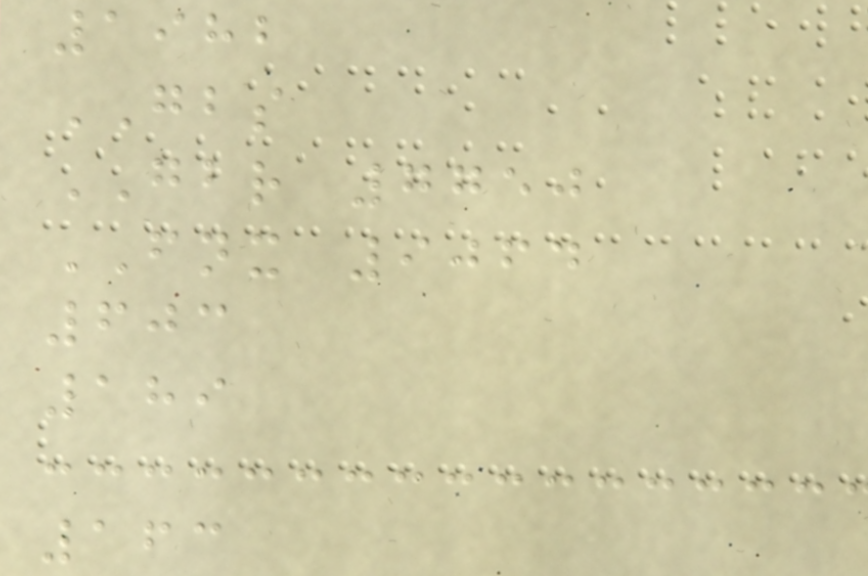1982
GBS
GBR 7750
FNX 9064
603
189
163
